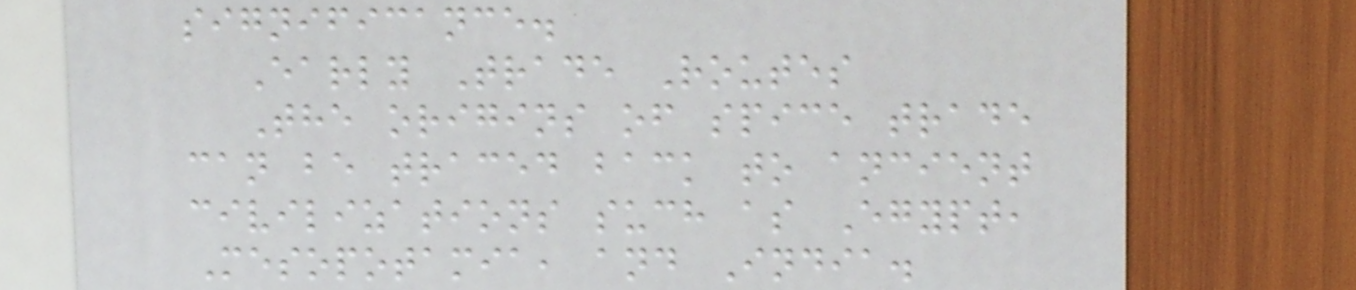significance.
Early Trade Routes
The origins of spice trade
can be traced back to ancient
civilizations such as Egypt,
Mesopotamia, and India.
